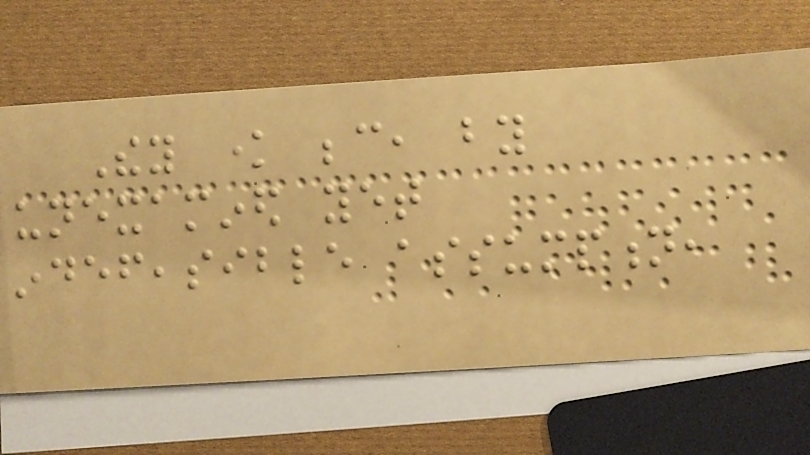They know because, by
unexamined yet
indefeasible assumption,
